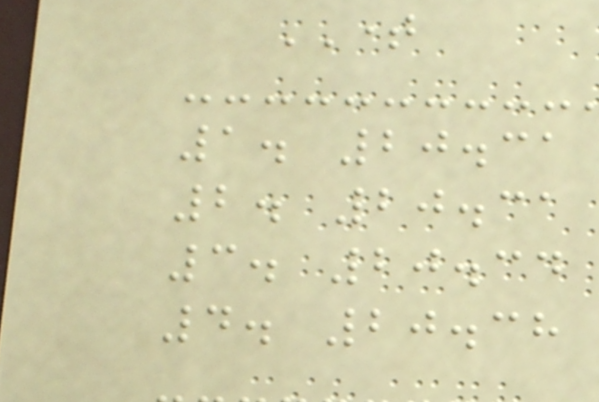TIME
1. 20.31
2. 20.31
3. 20.34
4. 20.38
